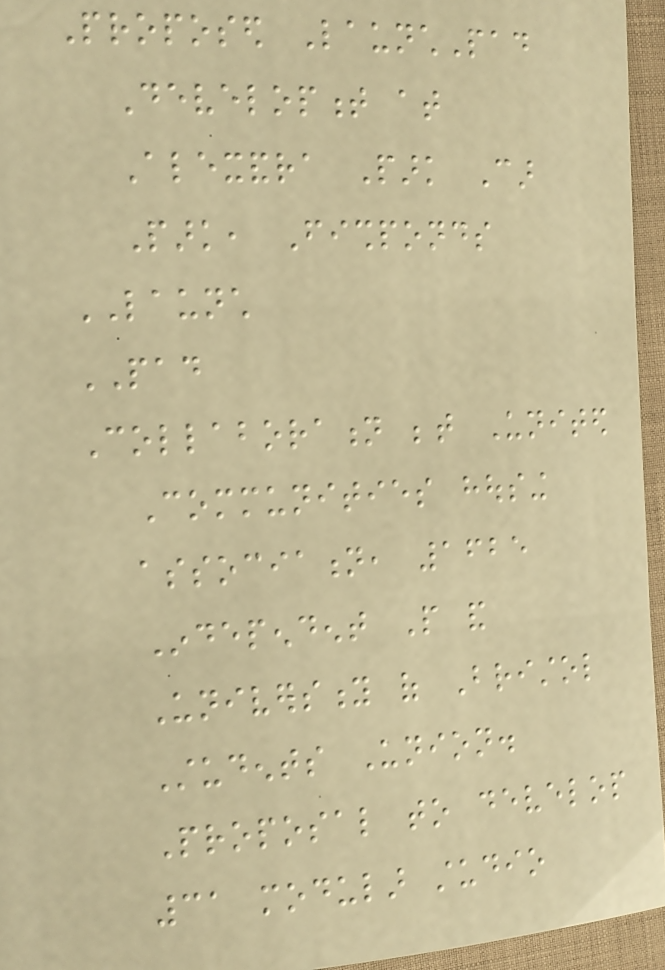Proposed LaunchPad
Development at
Alexandra Park Car
Park, Fishponds
LAUNCH
PAD
Collaboration between United
Communities housing
association, 1625
Independent People and
University of Bristol
Students Union.
Proposal to develop
31 modular studio
